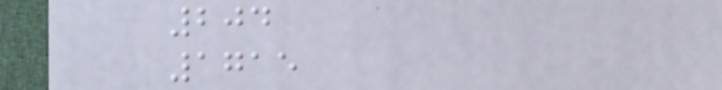204
1715
